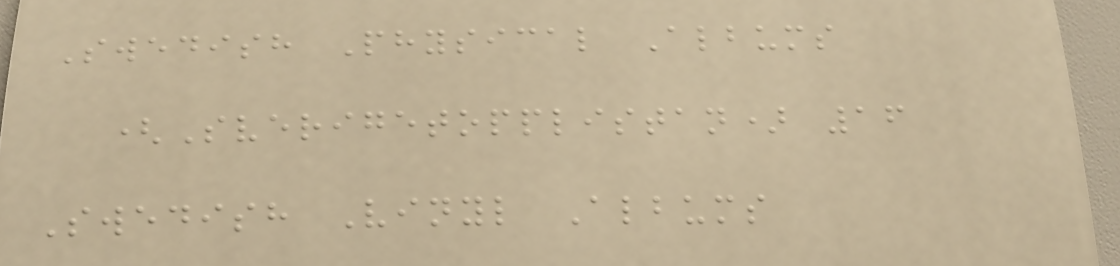Swedish Physical Albums
(Sverigetopplistan) 16
Swedish Vinyl Albums
